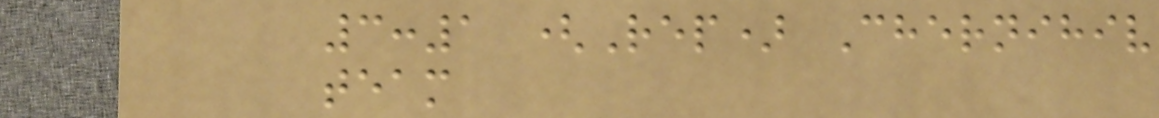3:1 (Rep) Chernihiv
team
